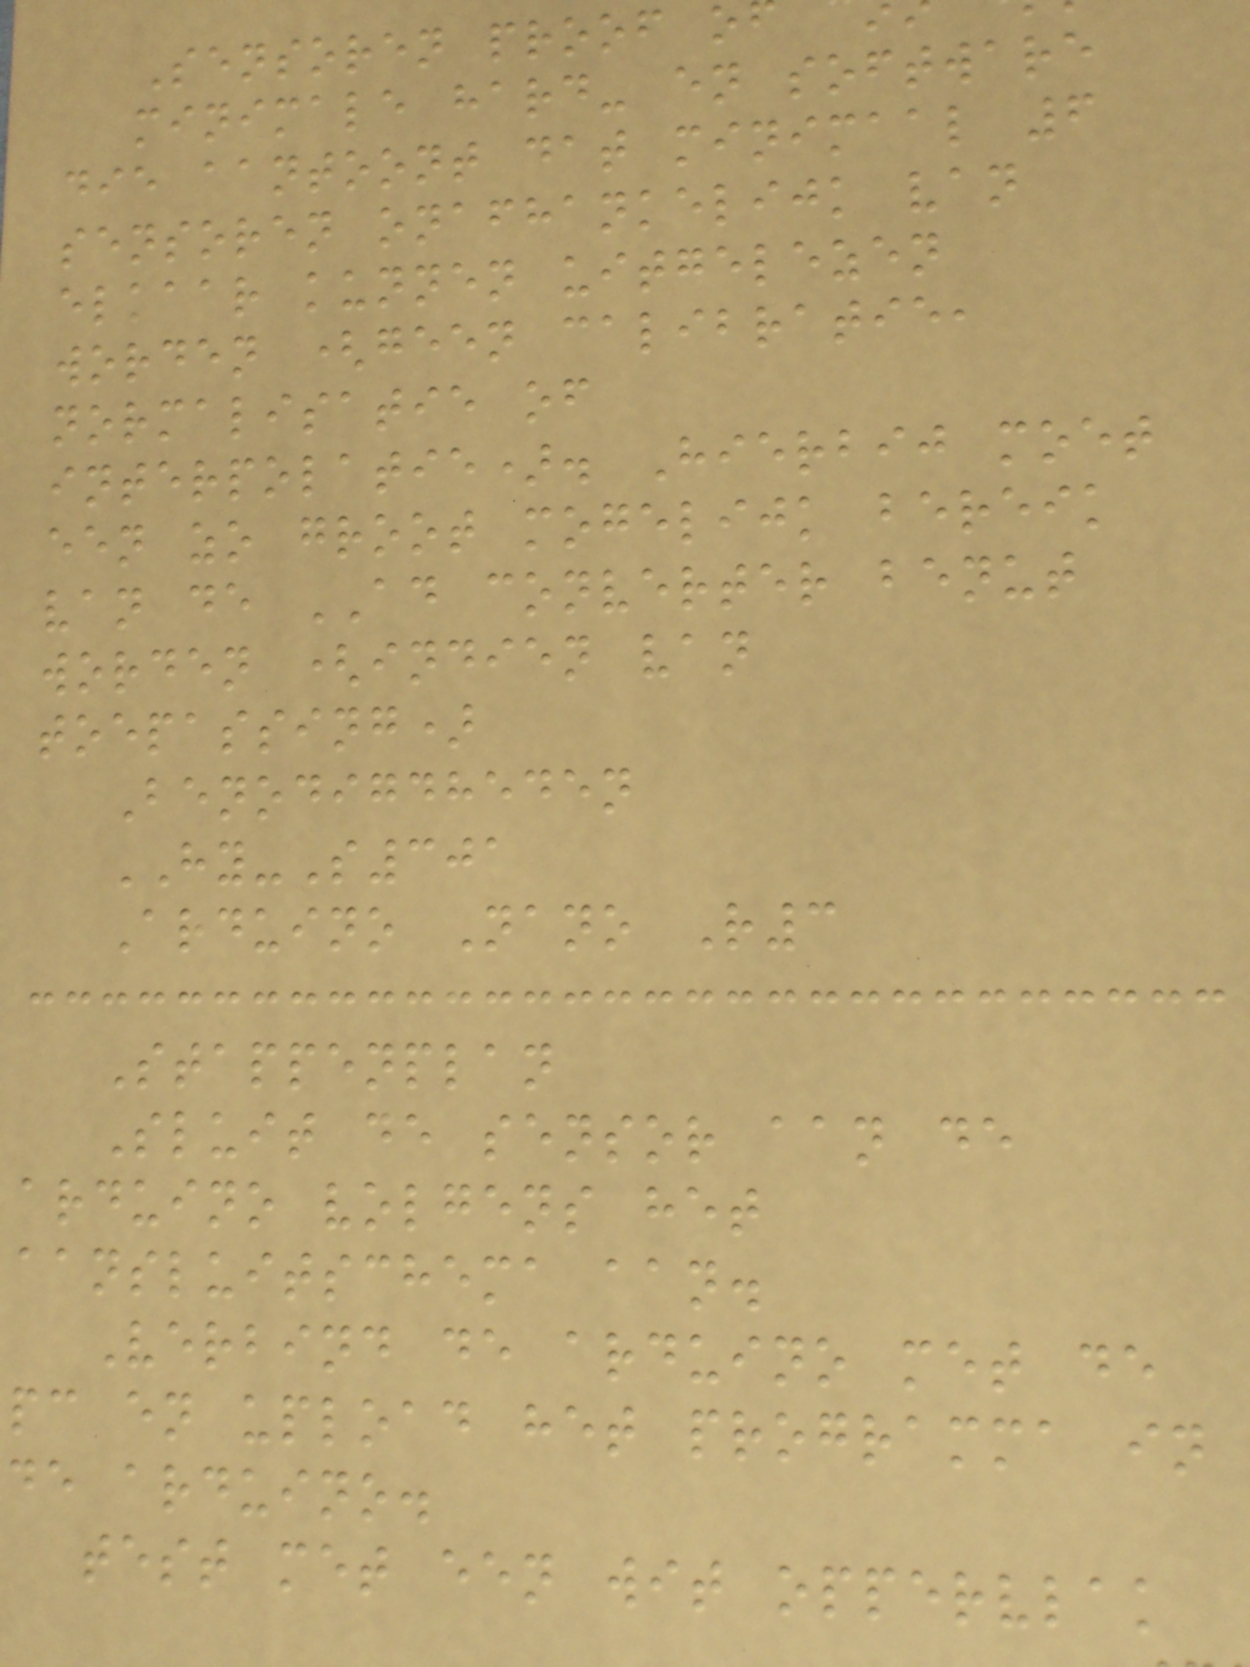Sensoren proof o
minimale hard- en software
die aantoont dat minimaal 6
sensoren onafhankelijk van
elkaar kunnen uitgelezen
worden (geen calibratie,
normalisatie of
interpolatie). Hierbij moet
een zo groot mogelijk bereik
van de AD converter benut
worden (indien van
toepassing)
Benodigdheden
HY-S301
Arduino Nano R3
Stappenplan
Sluit de sensor aan de
arduino volgens het
aansluitschema aan.
Verbind de arduino met de
pc en upload het programma in
de arduino.
test met een wit oppervlak
